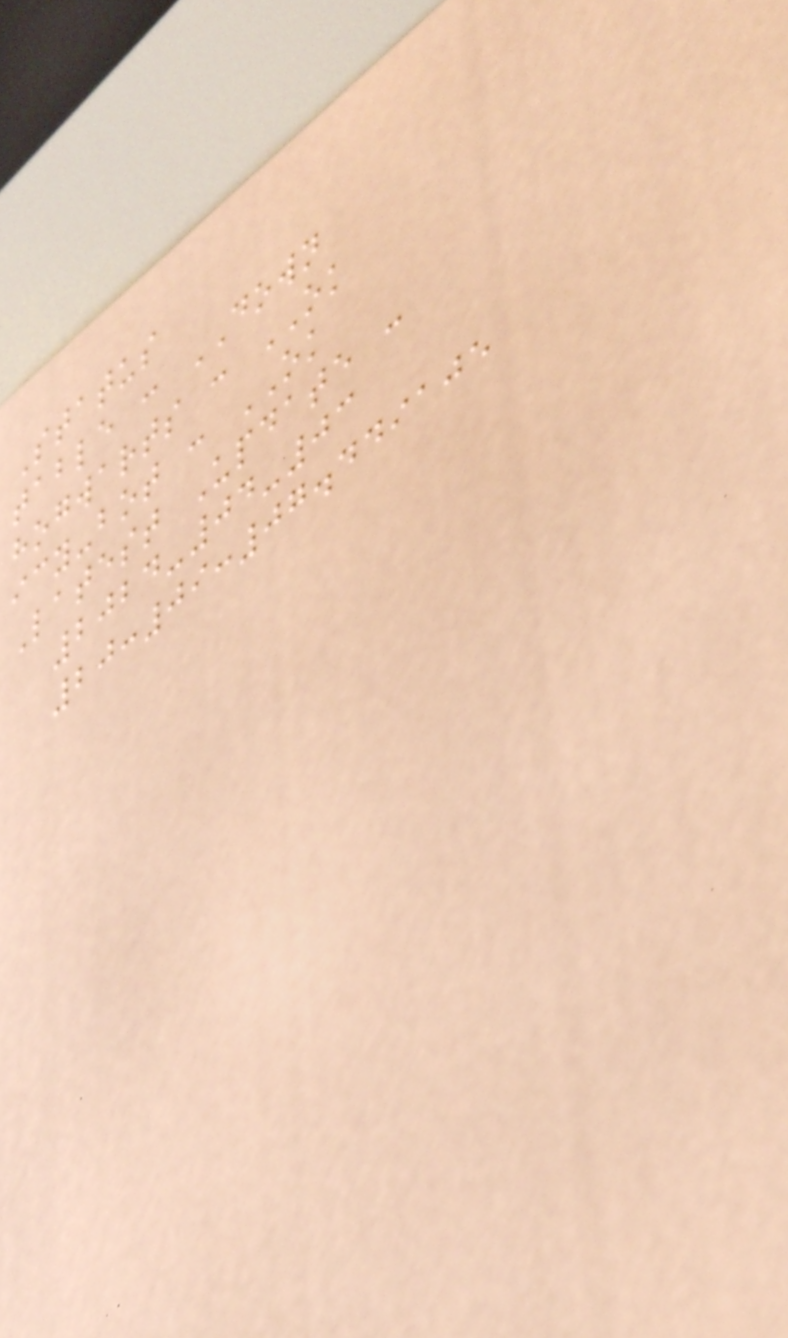Status
table : DOWN
hogwarts : OK
icy-bot : OK
Latest Update :
2024-04-03
20:09:07.449105
